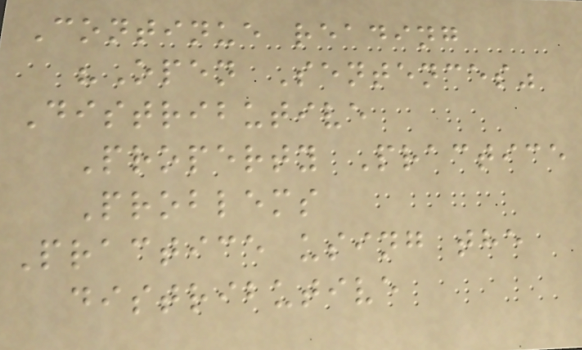Continue reading
"Open Sentences"
Distributive
Property Practice
Problems
Practice using the
distributive
